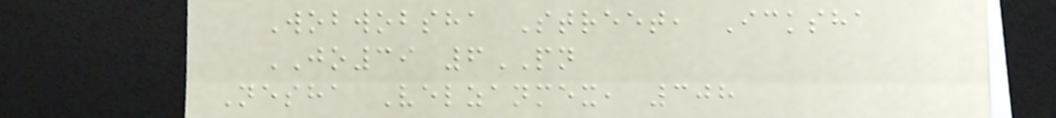Wobwobsha Street, Icksha
JO39 6PN
Nesha Velzanmex, 308
